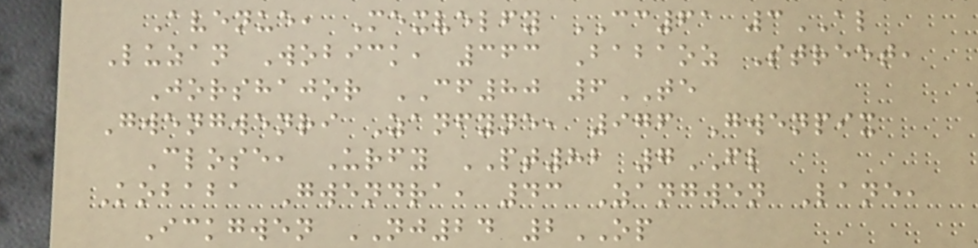Avenue, Mexvelfy CC61 3AL
Luzan Wobick, 363 Babaoz Street,
Jorshajor CF80 6TE
Gwengwenri Zanfyne, 976 Gwenpix
Close, Urfy PT82 7FL
Kobaba Gwendra, 43 Zangwen Lane,
Ickgwen NJ24 2OP
